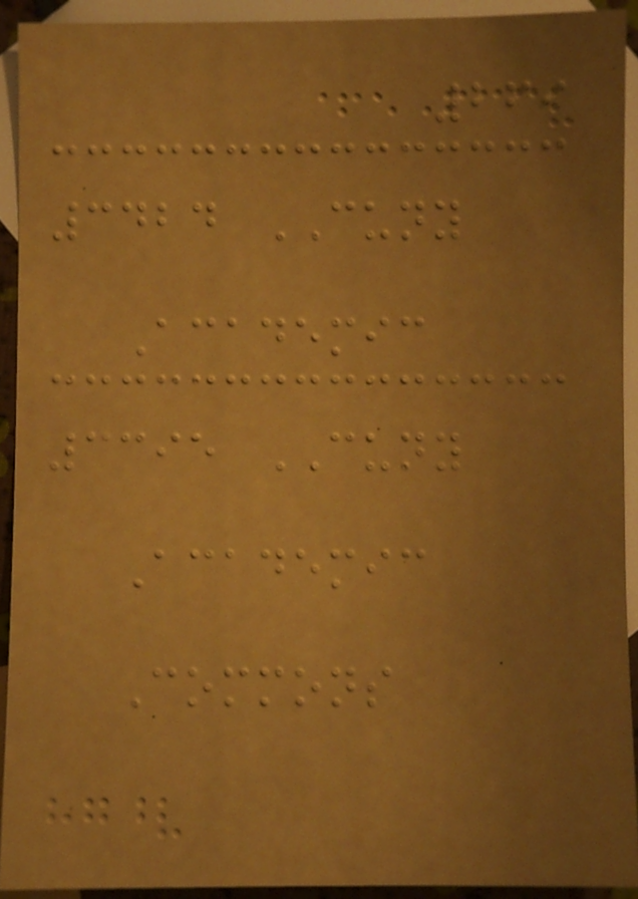269
3424 CUNY
Academic
3395 CUNY
Academic
Commons
